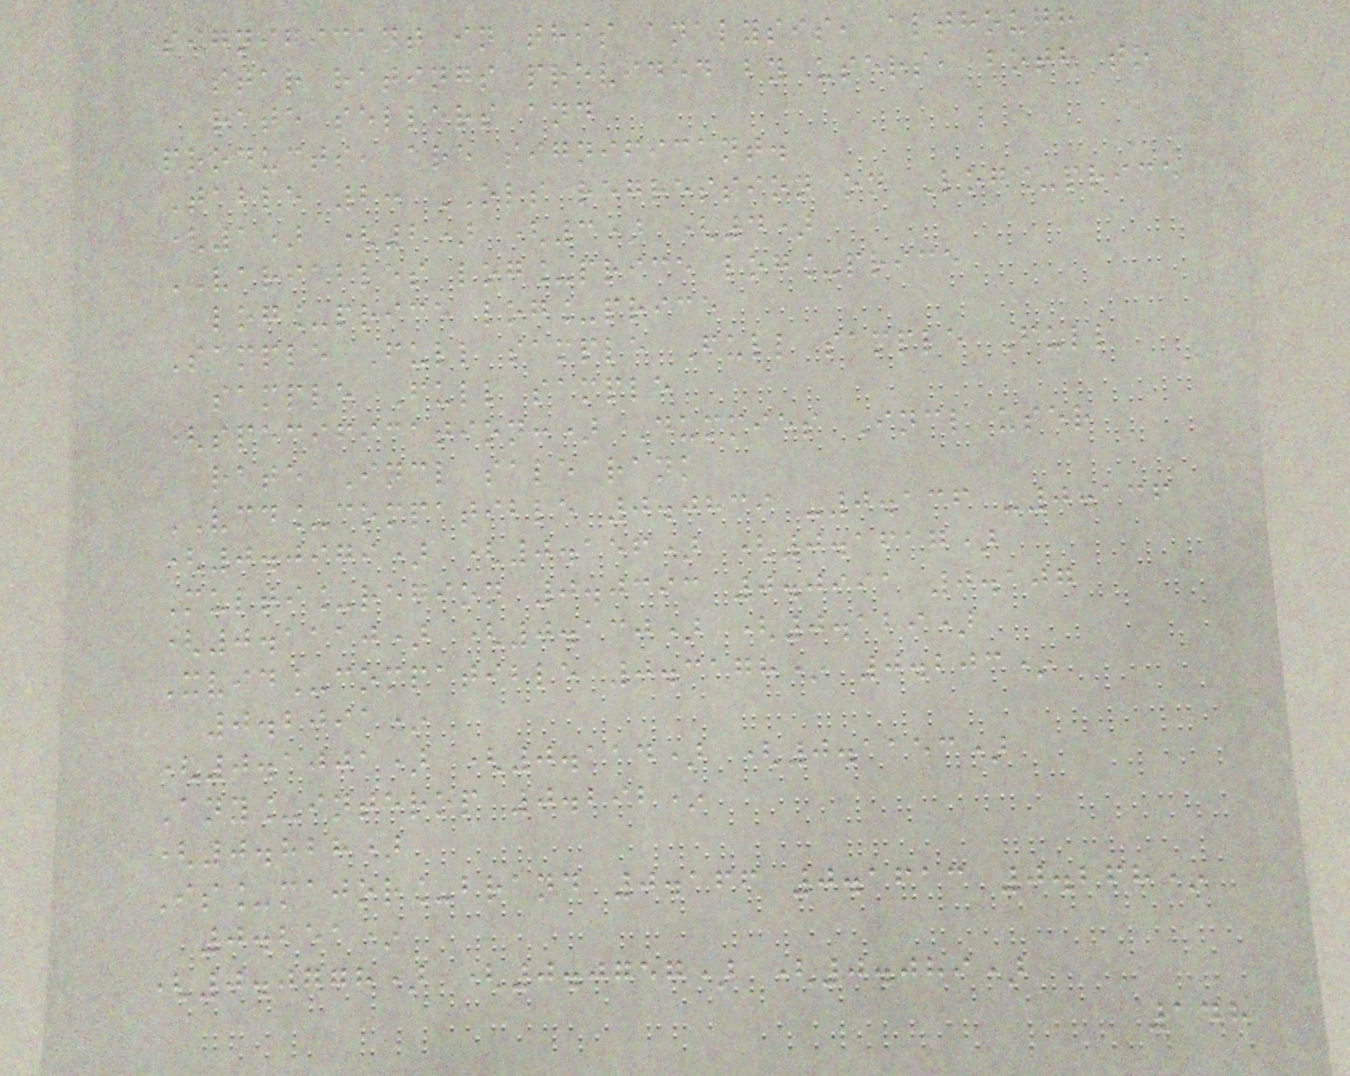significant in this analysis, although
star ratings provided by users, both to
rate sellers and
products, are significant.
Table 2: OLS regression on Log_price
(1) (2) (3) (4)
VARIABLES log_price log_price
log_price log_price
Sample Full sample Full sample Full
sample Full sample
(specification:) Dummies Incl user
rate Incl sale rank
VCD_compatible 0.0839 -0.136 -0.136
(0.0979) (0.156) (0.1617)
Multi_region 0.0393 0.0991 0.107
(0.1110) (0.130) (0.129)
Xvid_compatible 0.3178* 0.203*
0.2091*
(0.1001) (0.114) (0.1153)
Any_interop 0.292*
(0.828)
Is_major_brand 0.166 0.1613 0.268*
0.251*
(0.0778) (0.0757) (0.089)
148
